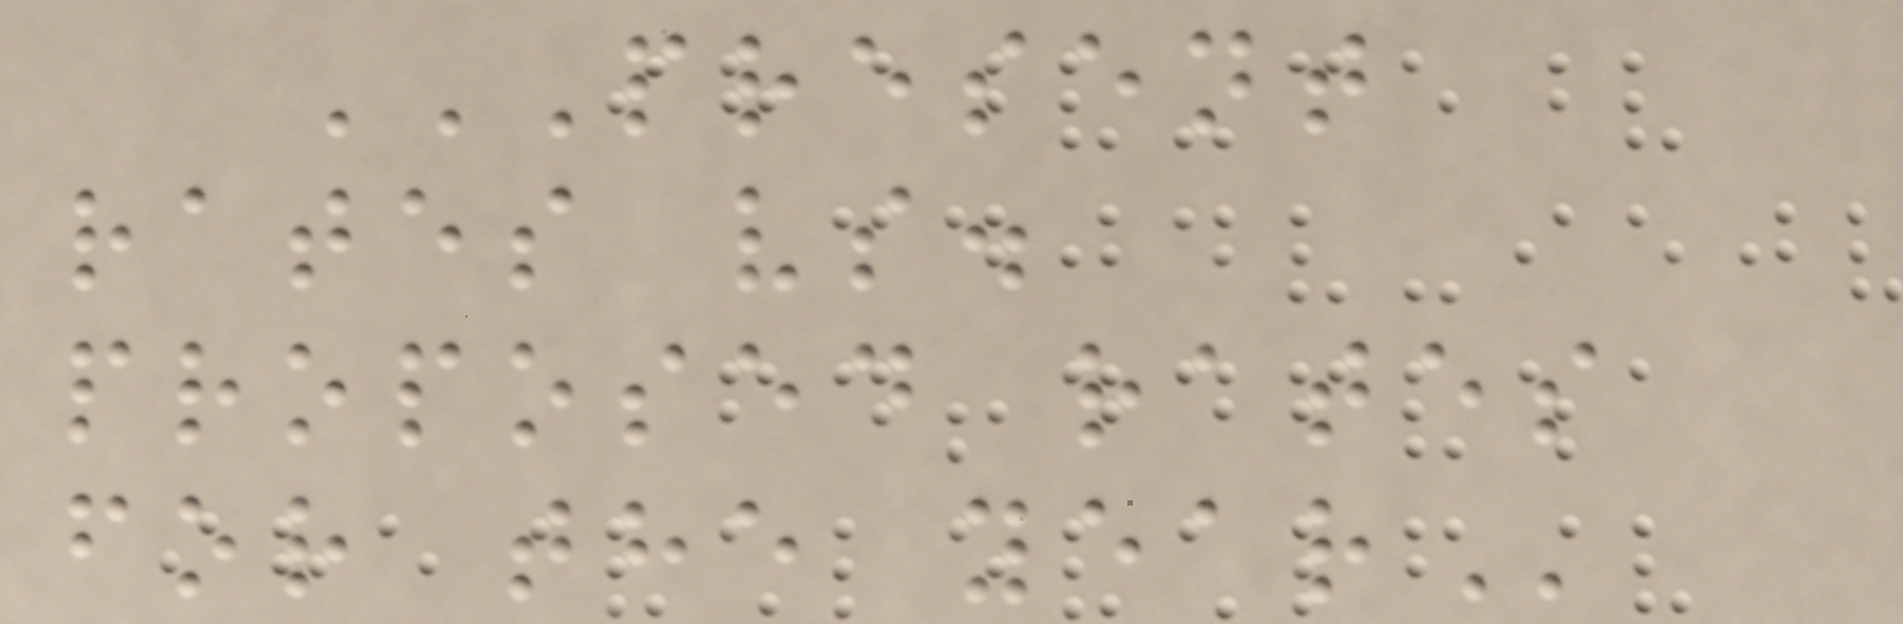PRESENT
RATES VS.
PROPOSED RATES
FOR THE YEAR
